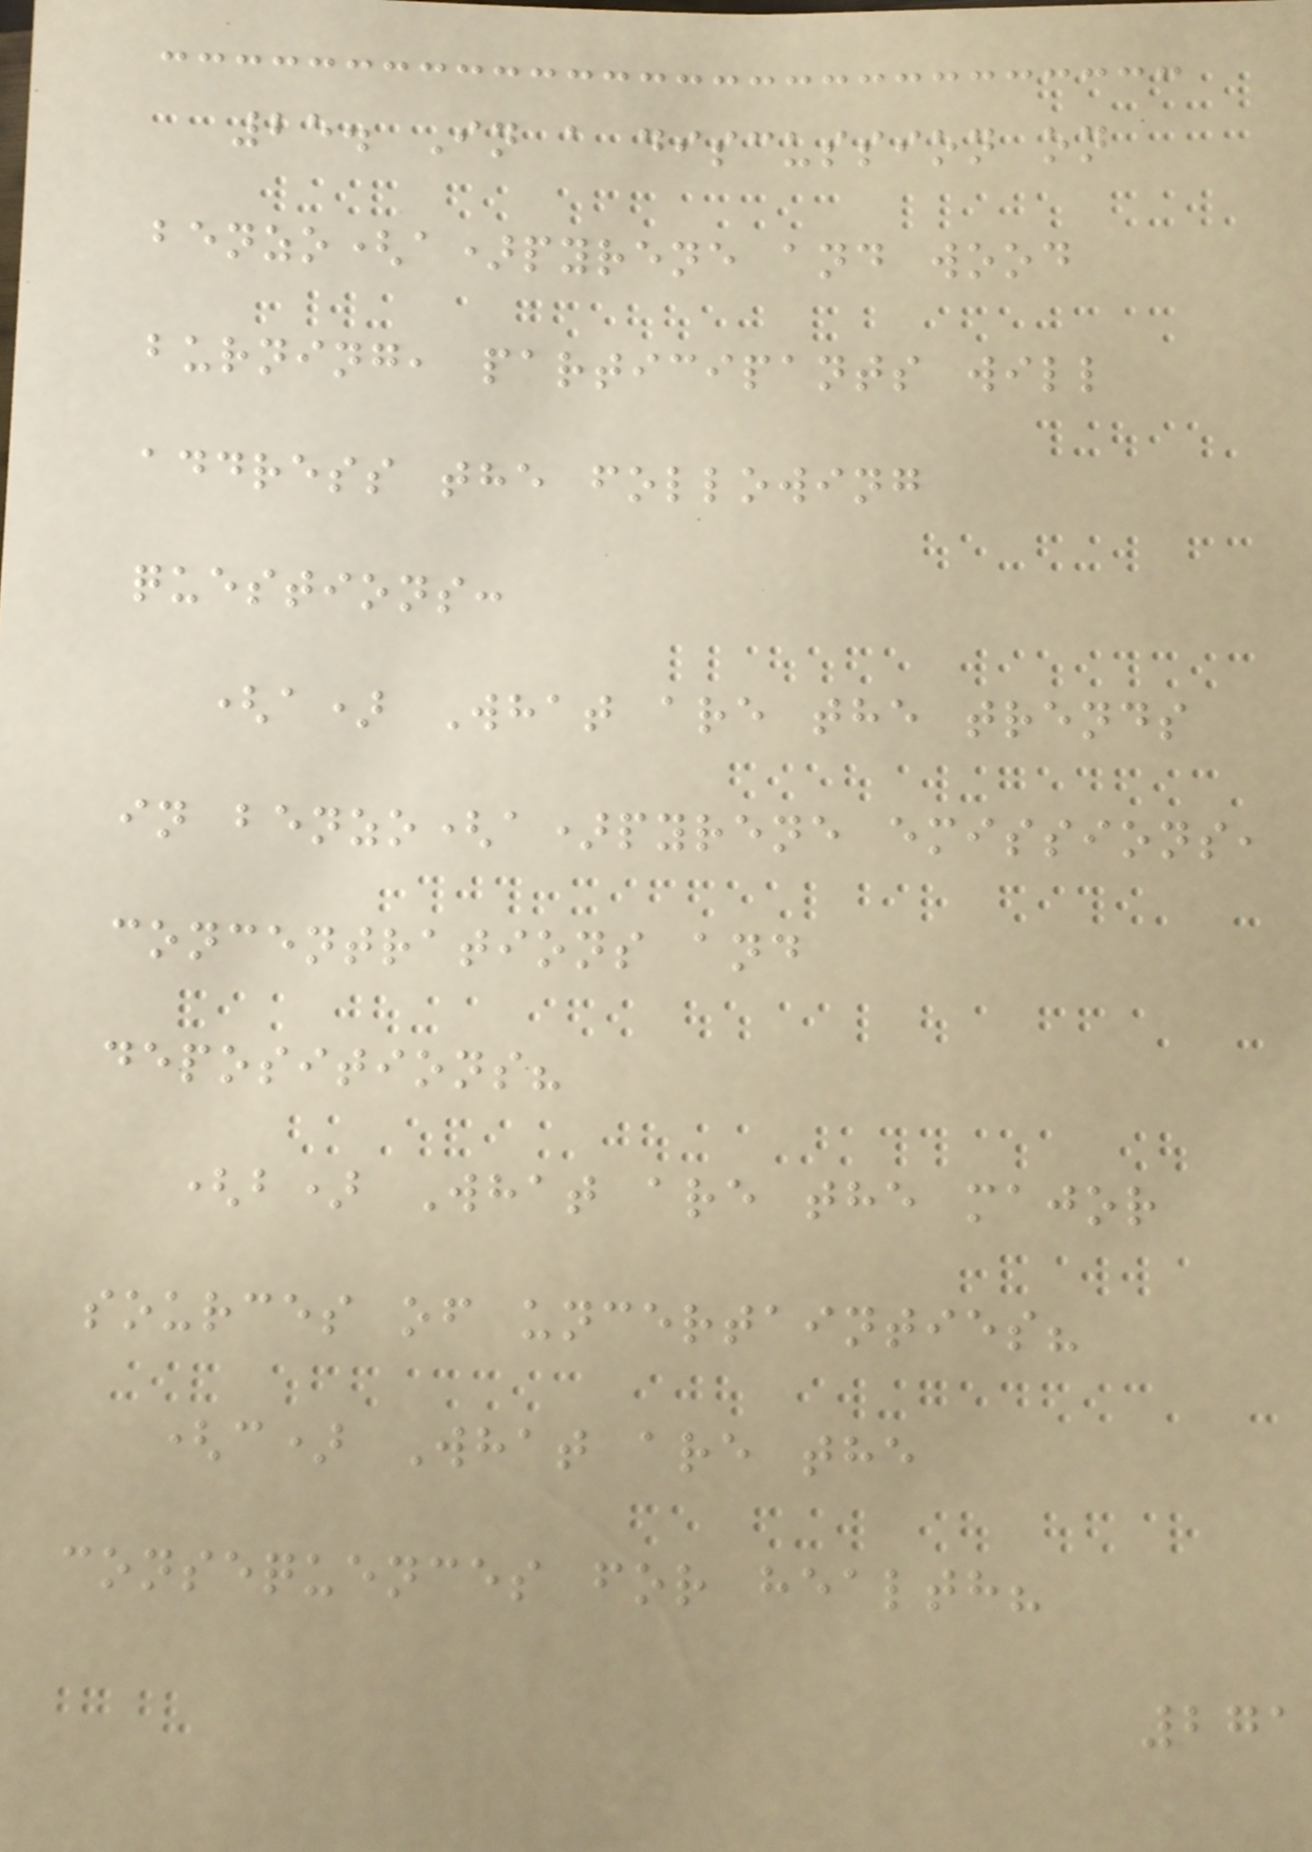25. In a discussion on
benzo(a)pyrene and wood
burning, participants will
address the following
questions:
(a) What are the trends
in benzo(a)pyrene emissions,
concentrations and
depositions?
(b) What are the major
sources of uncertainties?
(c) What are the
consequences for health?
271
